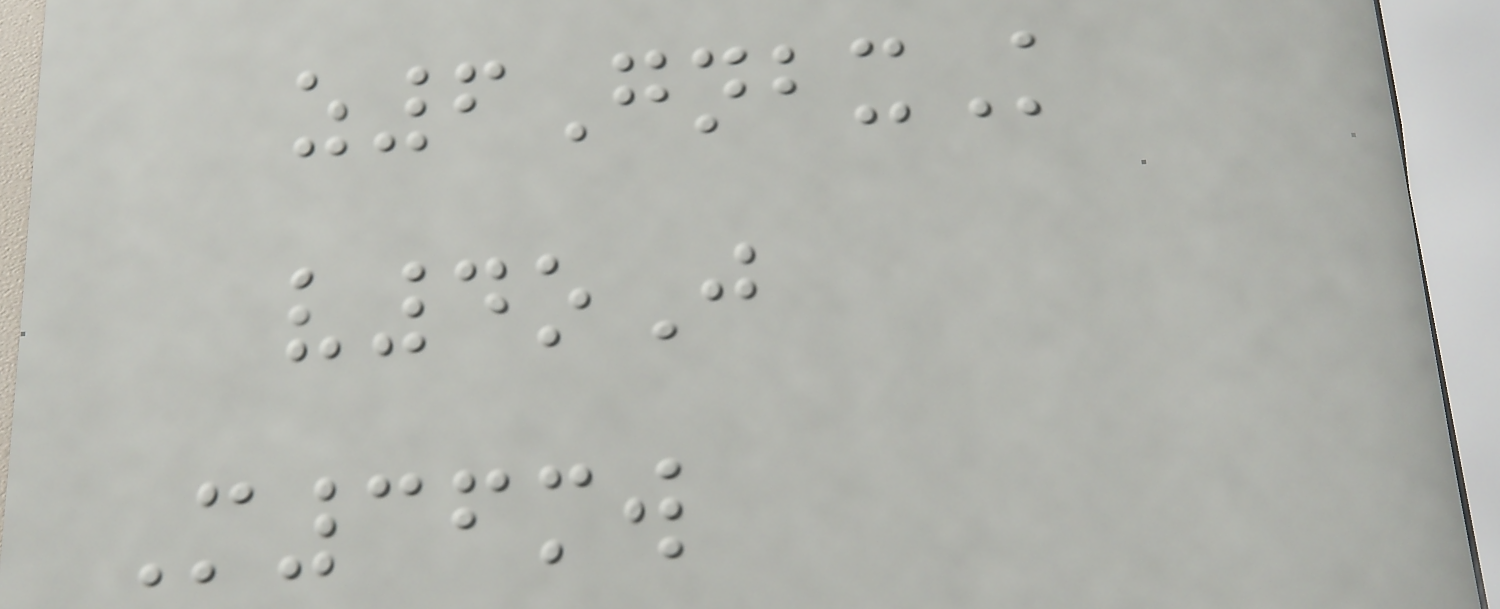z6GnbxK
v4oJ
M36mw
